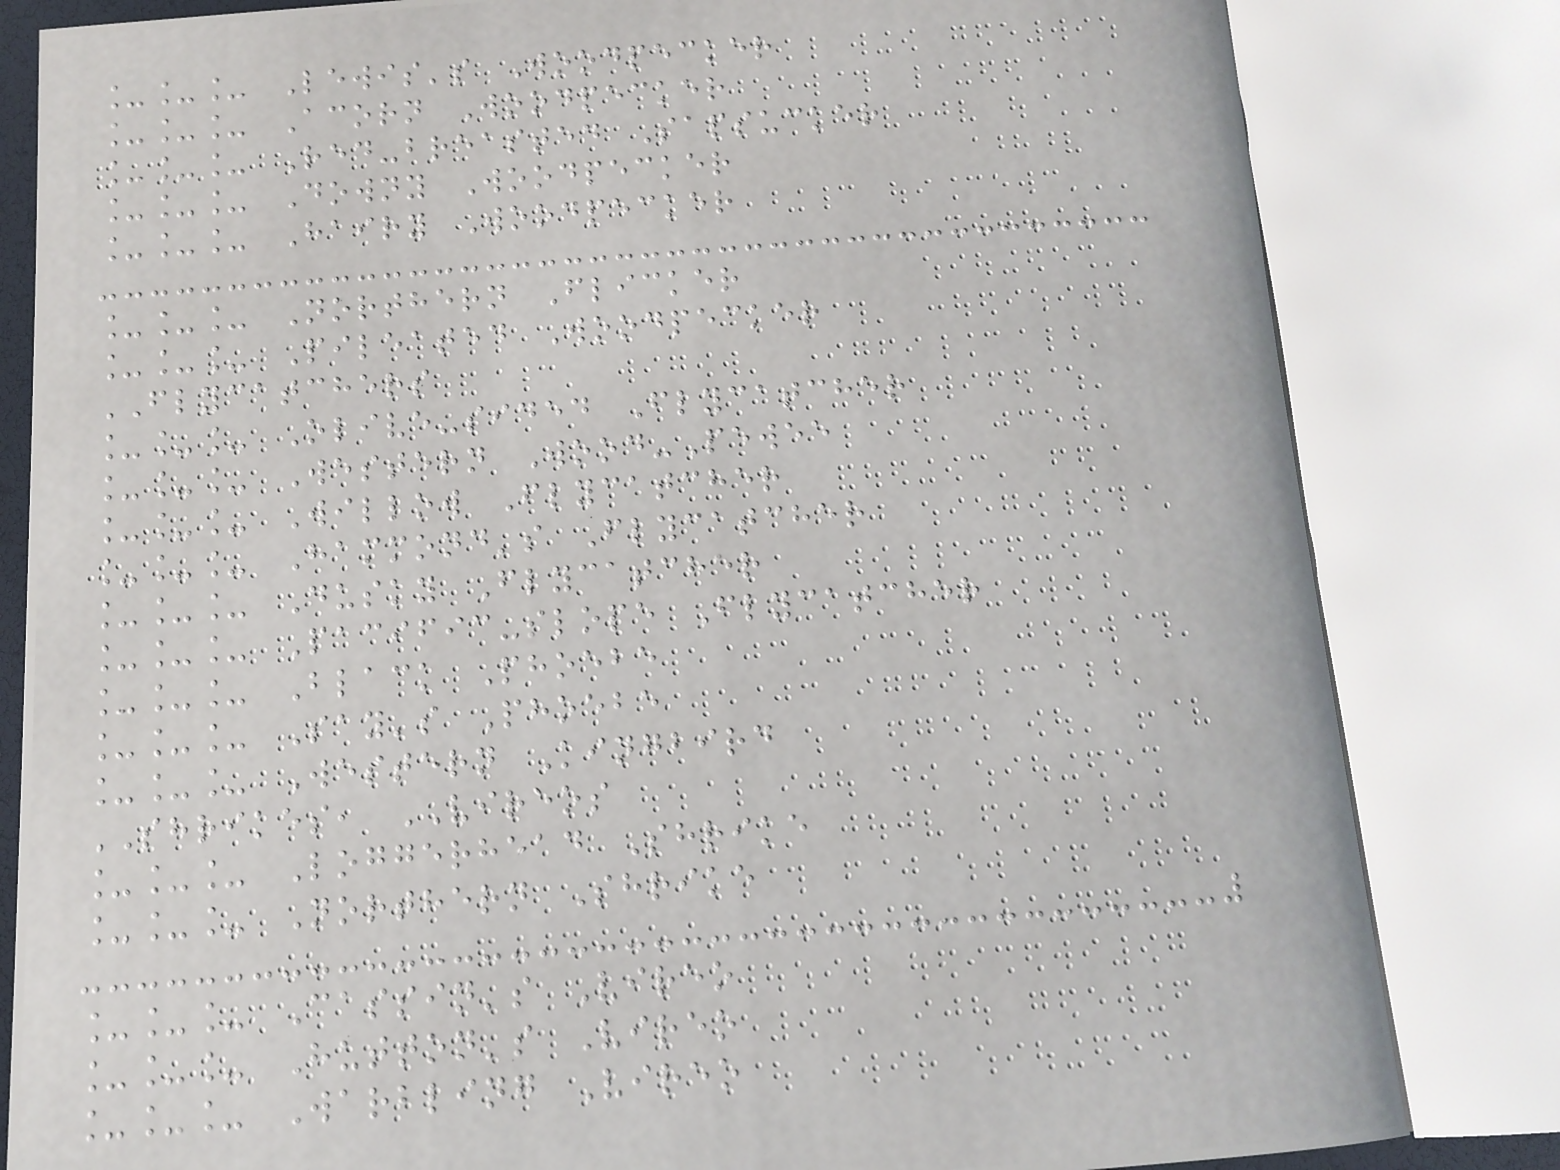___ Lewis's Woodpecker
___ Acorn Woodpecker
___ Red-breasted Sapsucker
___ Downy Woodpecker
___ Hairy Woodpecker
___ Northern Flicker
___ Pileated Woodpecker
FLYCATCHERS
___ Olive-sided Flycatcher
___ Western Wood-Pewee
___ Willow Flycatcher
___ Hammond's Flycatcher
___ Dusky Flycatcher
___ Pacific-slope Flycatcher
___ Black Phoebe
___ Say's Phoebe
___ Western Kingbird
SHRIKES, VIREOS
___ Loggerhead Shrike
___ Northern Shrike
___ Cassin's Vireo
___ Hutton's Vireo
___ Warbling Vireo
